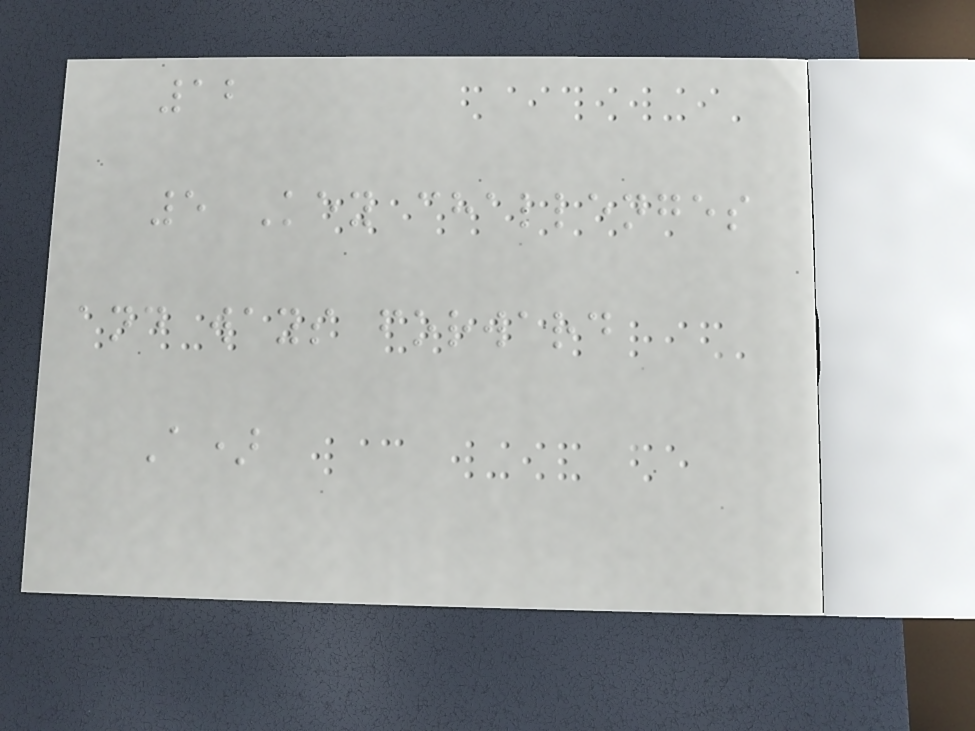12
5 Key challenges
and ways forward
A)
